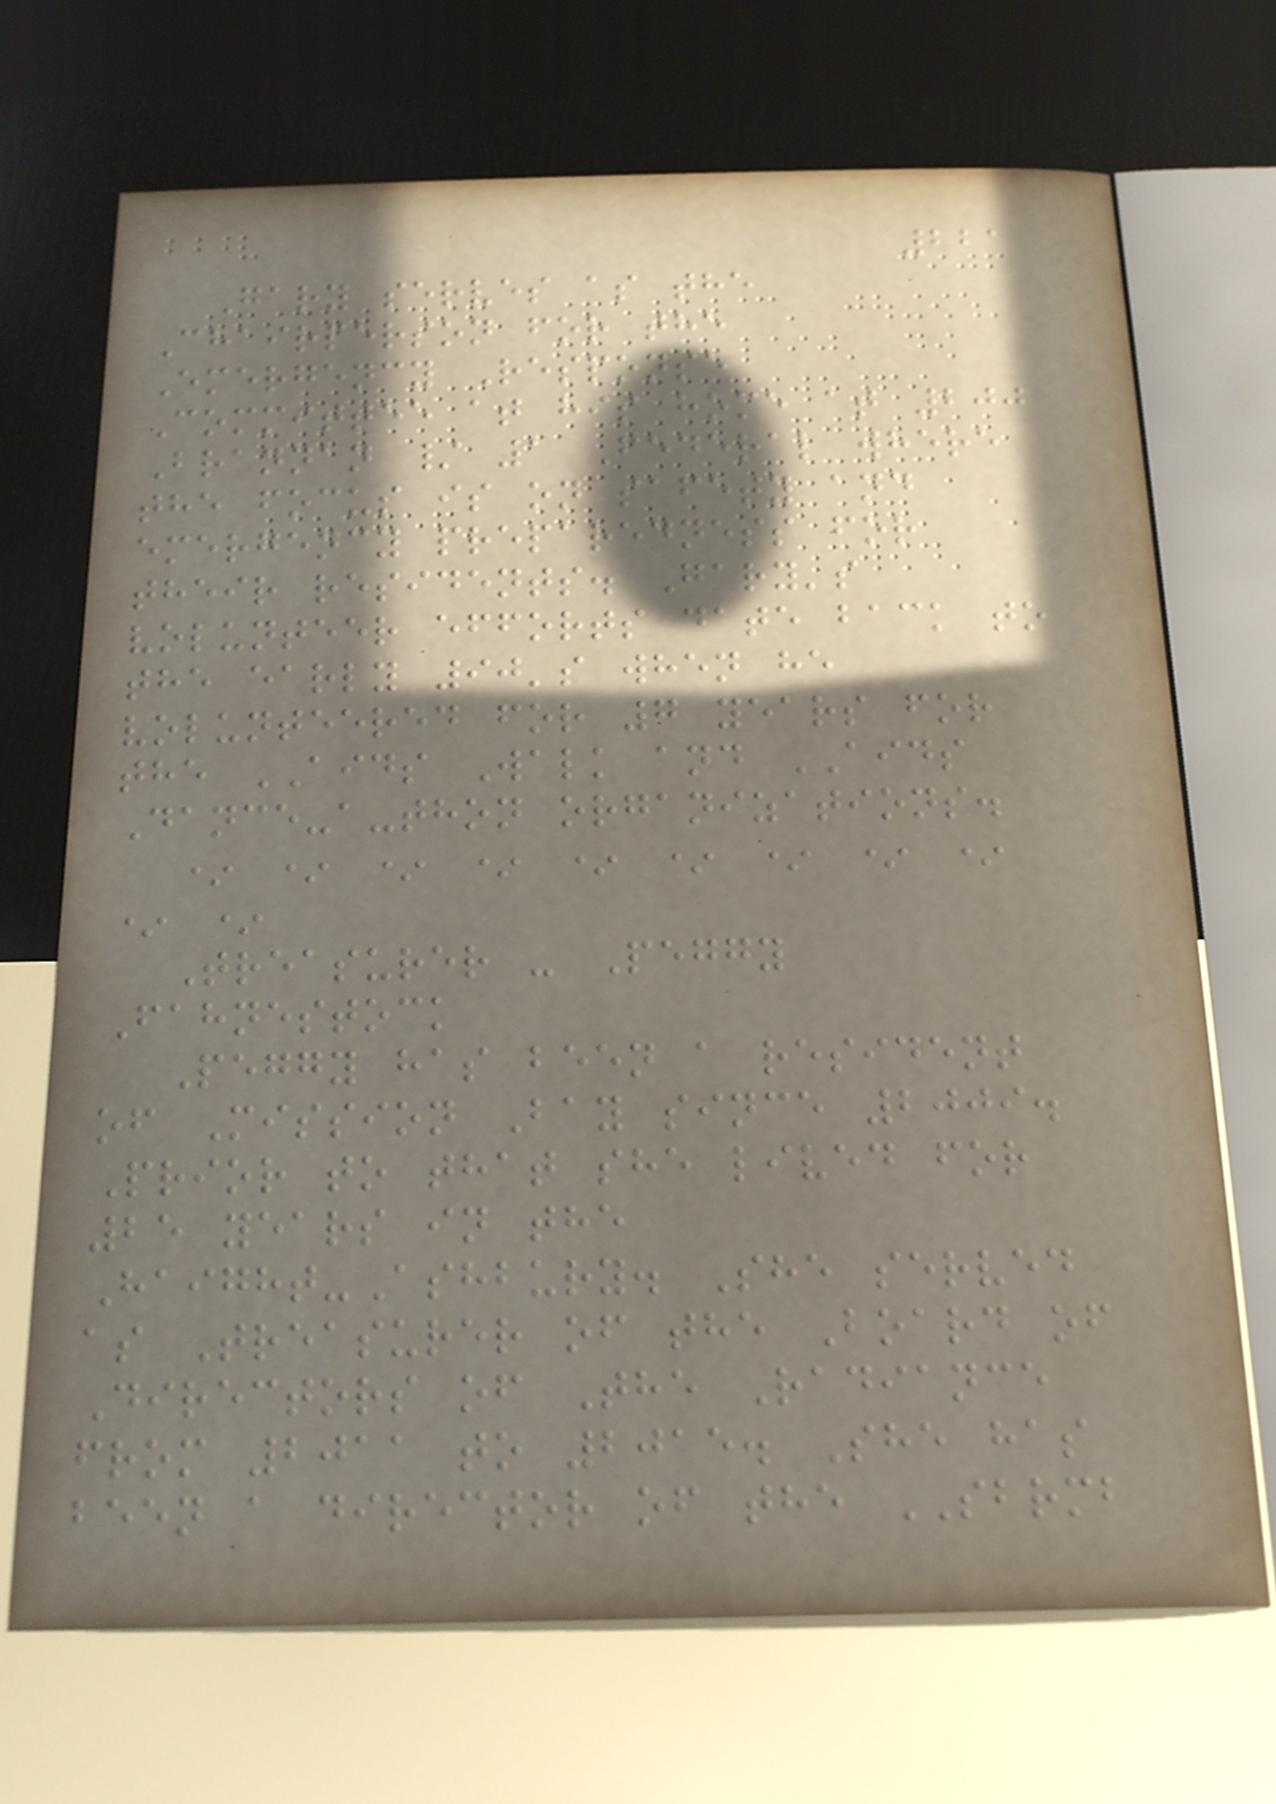221
Gary serves as the
Chairperson for the
Emergency Response
Committee at his home at 200
Brannan / 1 Federal where
the focus is on safety and
emergency preparedness for
their residents. Gary's
volunteer efforts date back to
the early 90's when he
volunteered for 7 years for
the AIDS Walk and AIDS
Dance-a-thon organizations.
* * * * * * * * *
* *
Treasurer - Peggy
Fahnestock
Peggy has been a resident
of Mission Bay since 2009.
Prior to that she lived for
25 years in the
Haight-Ashbury. She served
as Treasurer of the Board of
Directors of The Radiance
from 2011 to 2015. She has
been a director of the SBRMB
